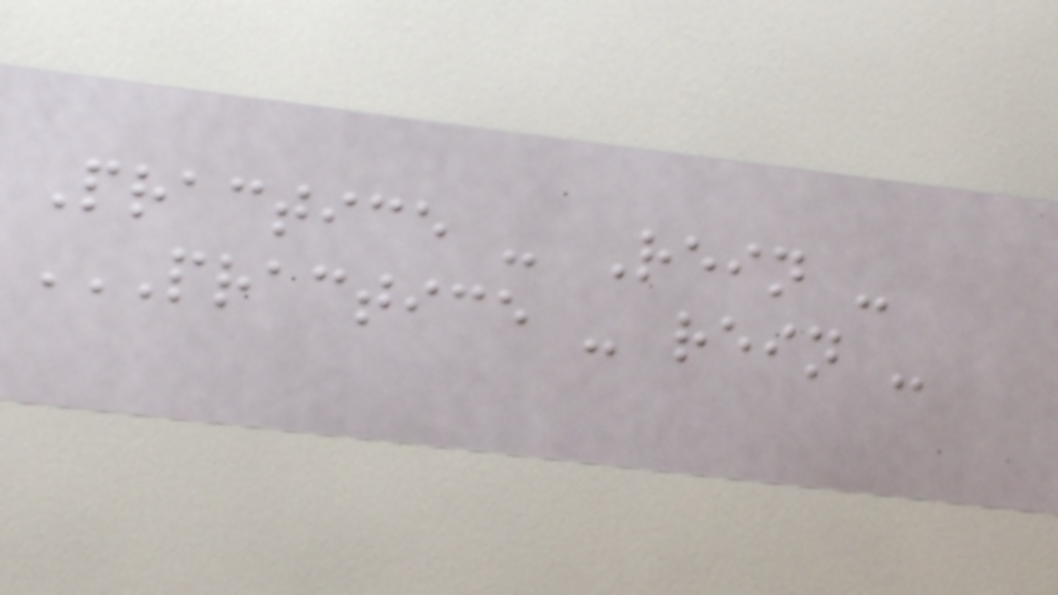Practice - Rein -
PRACTICE - REIN -
